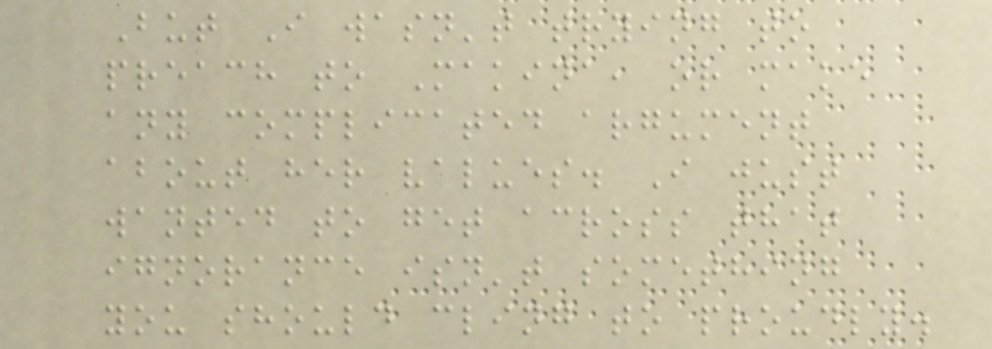But I wasn't trying to
preach to Makina, or make
any complicated argument
about her values. I just
wanted to get across that
ignorance isn't something
you should cling to proudly.
